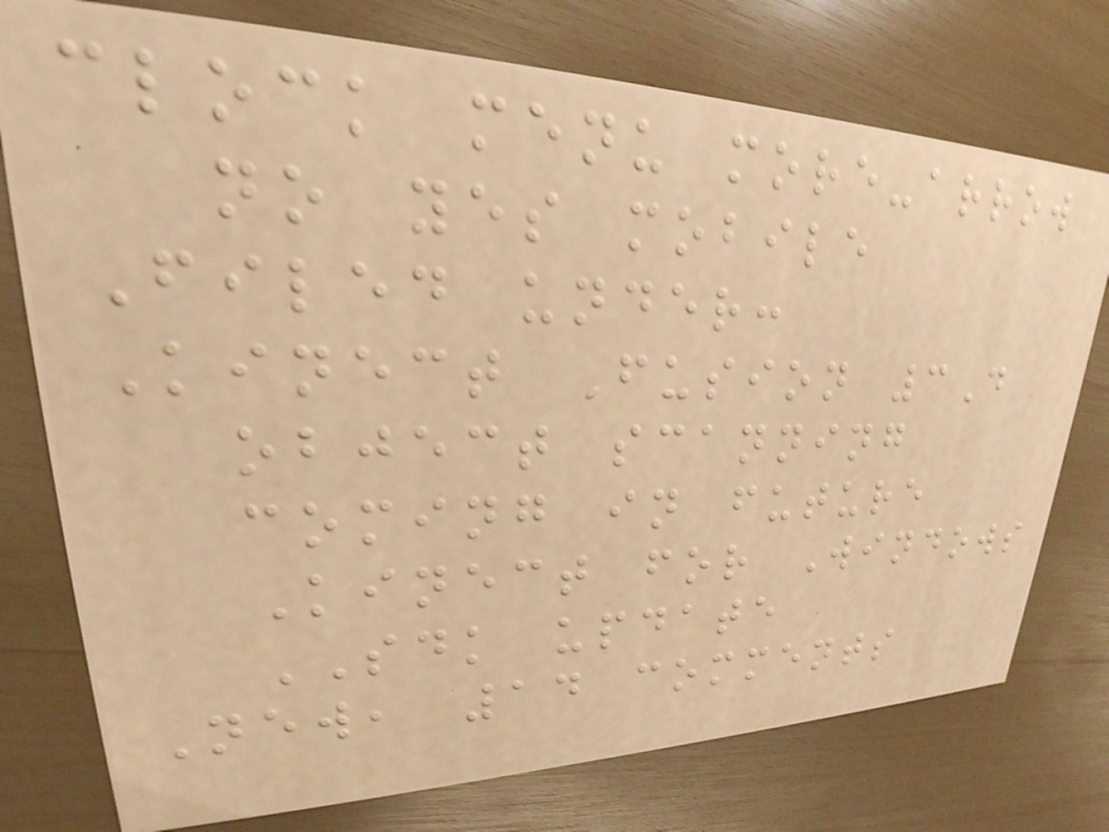clock menu more-arrow
no yes mobile
Filed under:
Kinect Fusion 3D
object scanning
coming in future
Kinect for Windows
SDK update
New, 14 comments
